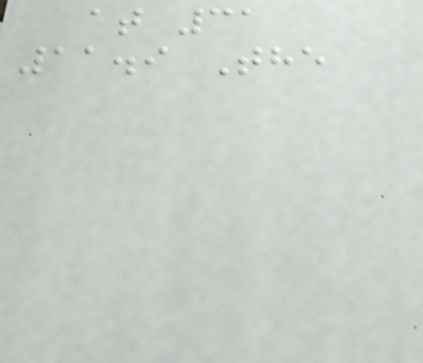at 31
11.9 The
